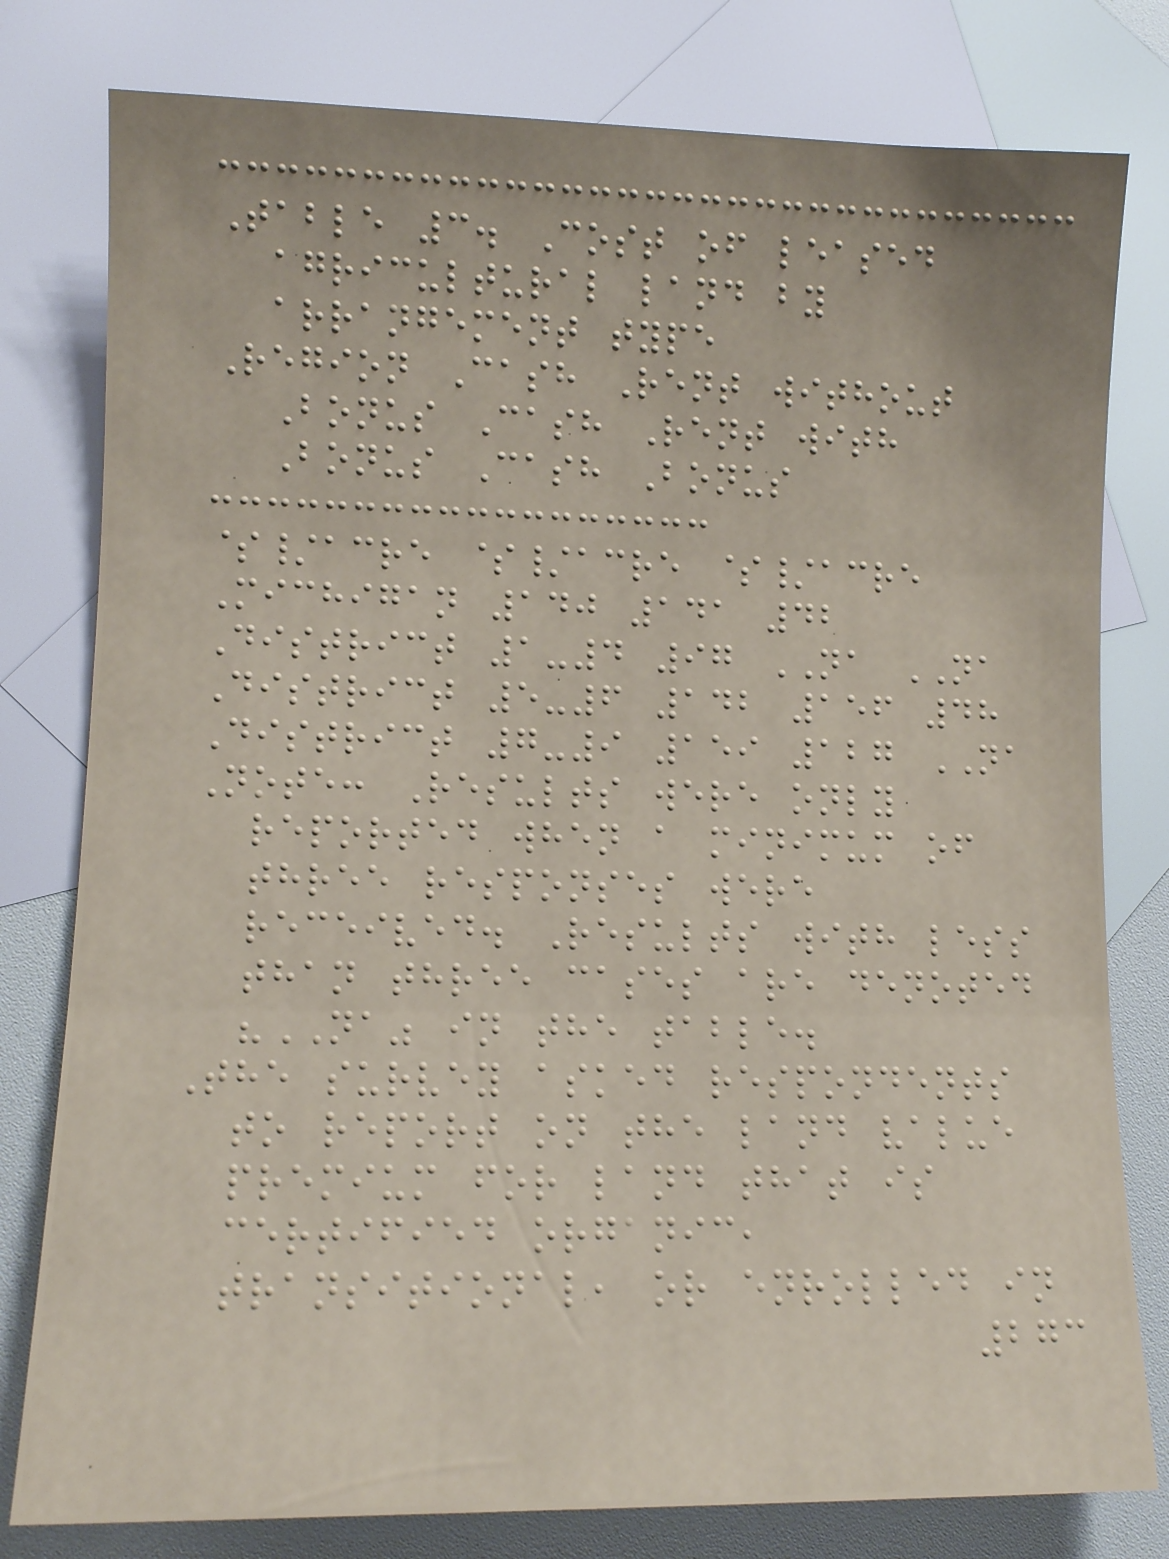Table 3. Cost of leased
agricultural land by
arrangement type
Region Cash Rent without
Bonus Cash Rent with
Bonus Cash Bonus
$/acre $/acre $/acre
Michigan 140 141 42
District 1-4 97 NA NA
District 5-6 142 156 48
District 7-9 159 127 NA
Note: Results were only
reported when a minimum of
three responses were
received. Results with less
than three cases are denoted
"NA" in the table.
The survey asked respondents
to report on the land value
premium for land that is
certified organic,
transitional, or enrolled in
273
